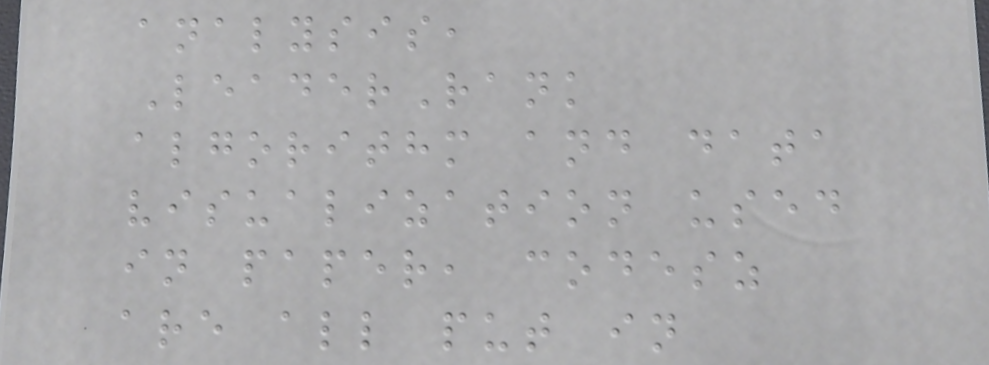analysis,
LeaderRank
algorithm and data
visualization used
in paper, codesz
are all put in
